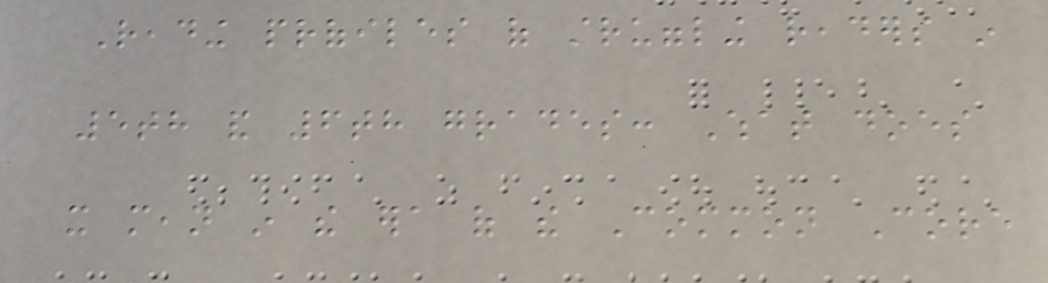Reading profiles of struggling readers in
5th and 6th grades: What does
it mean in the era of the Common Core
